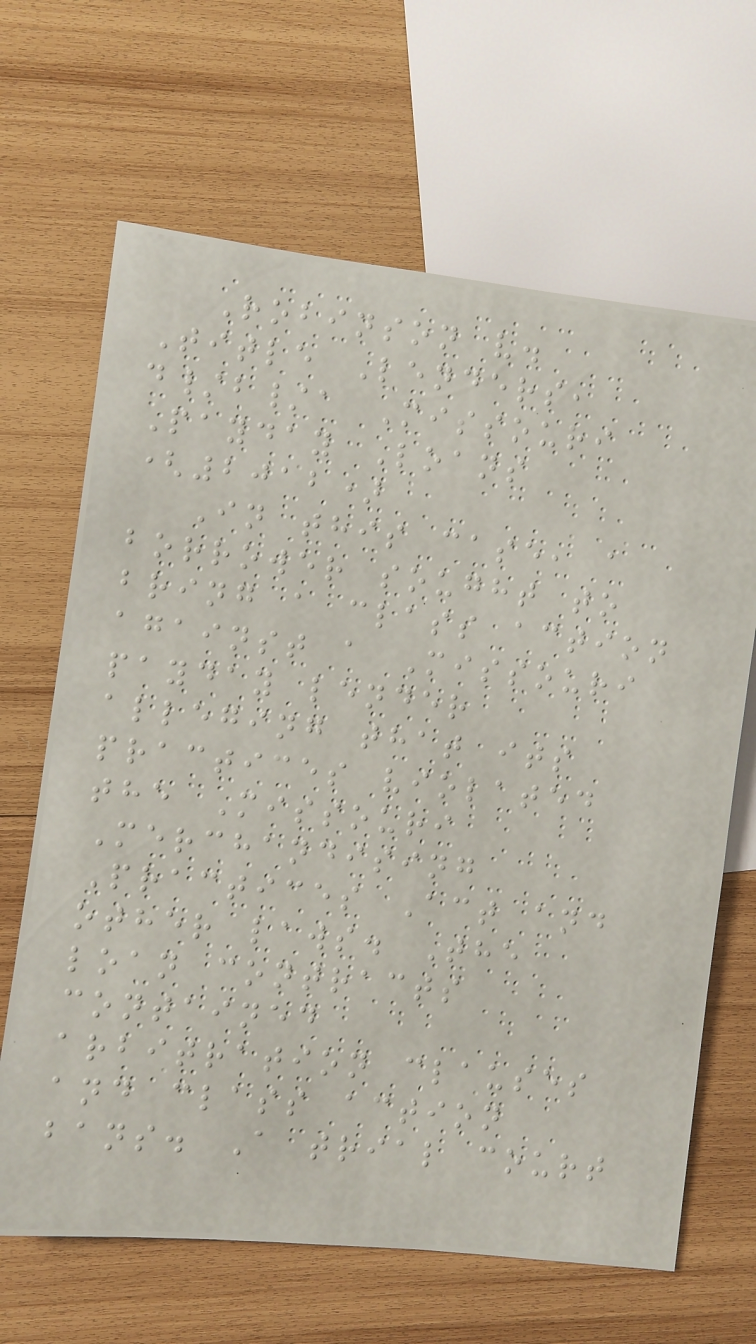Robinson v.
Title Lenders,
d/b/a Missouri
Payday Loans
(2012)
In this case, a
borrower sought to
bring a class action
against a Missouri
payday lender
alleging that its
practices violated
the Missouri
Merchandising
Practices Act and
other laws. The
loan contracts
contained
arbitration clauses
and class action
bans. A trial court
